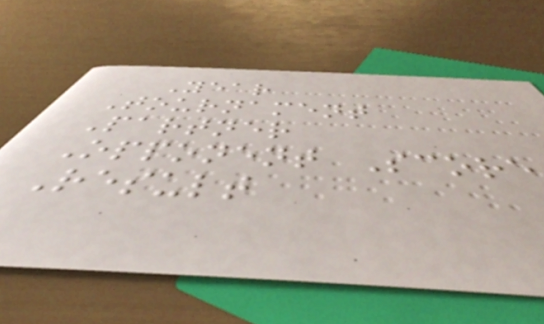Year
Tournament
Partner
Opponent Score
Result
